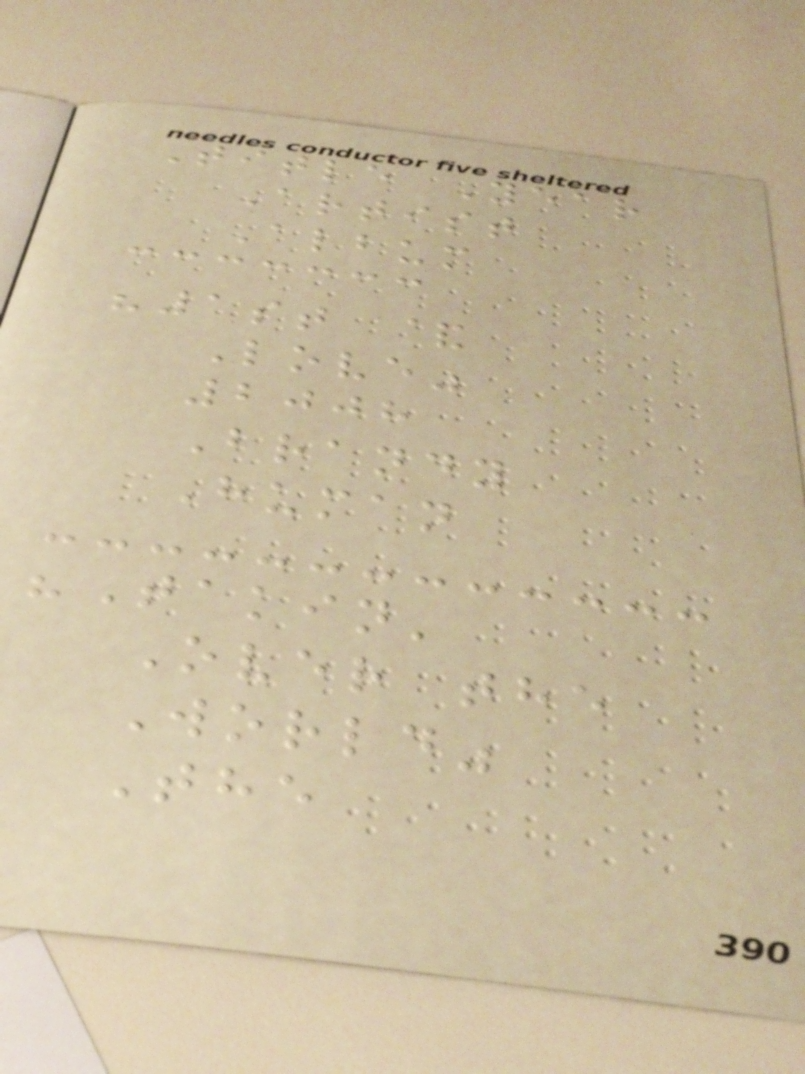Title Year
Artist
Album
"1st &
Love"
2008
Brandy
Human
"Takin'
Over the
World"
The
